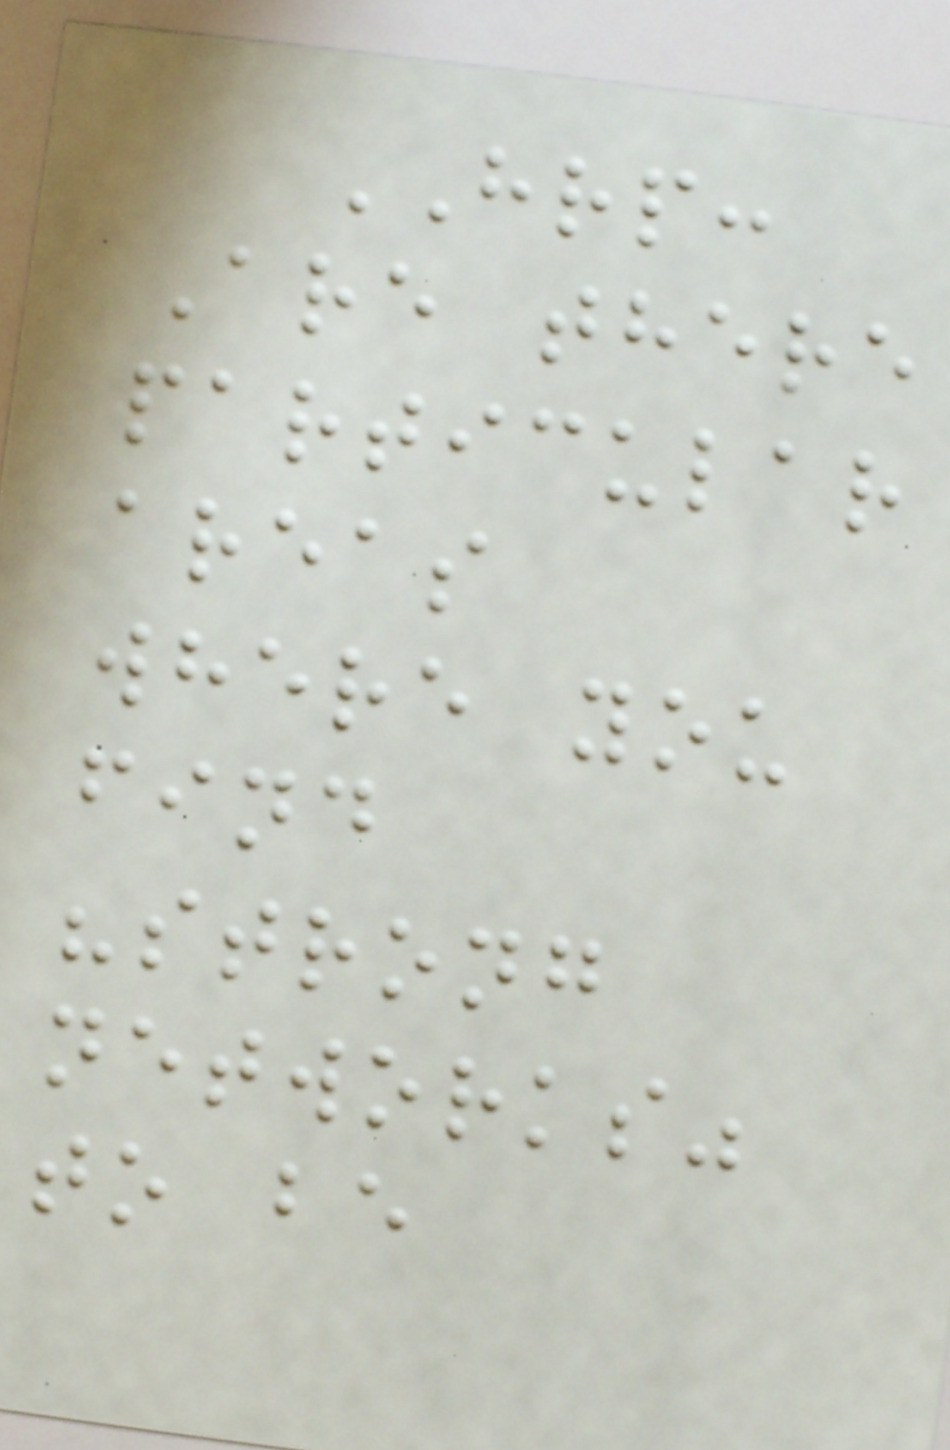HRP:
Are there
particular
areas
where you
find
"strong
networks"
to be
